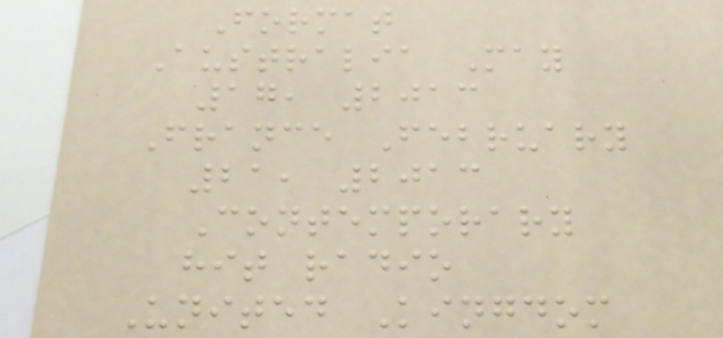Format
Australia May
17, 2013
France February
21, 2013
Contemporary
hit radio
United Kingdom
